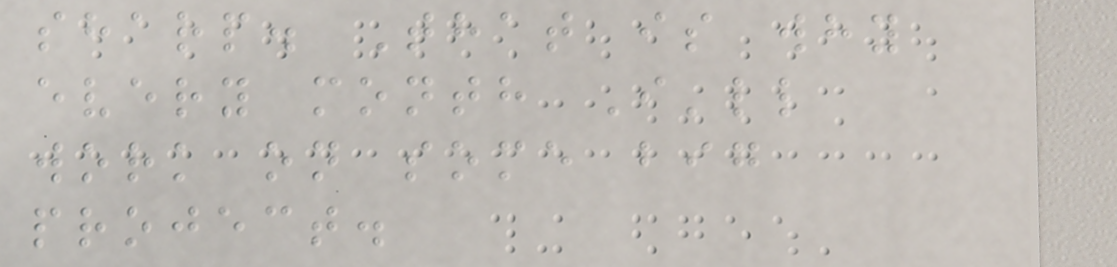sharp. That is why
every month I'll
work on some big
project.
